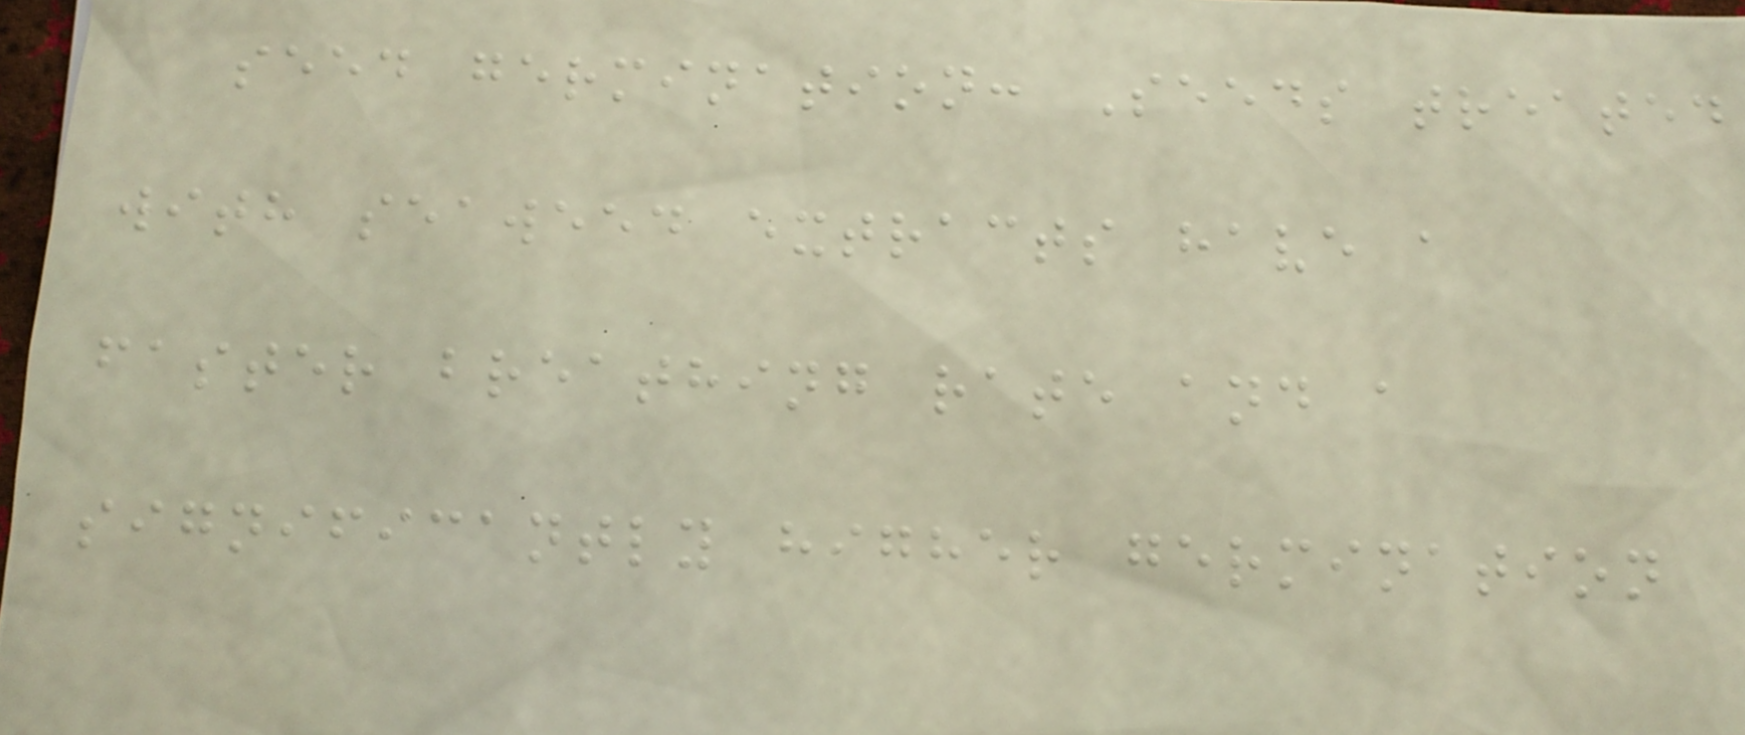seed germination: Seeds treated
with seaweed extracts have a
faster breathing rate and a
significantly higher germination
